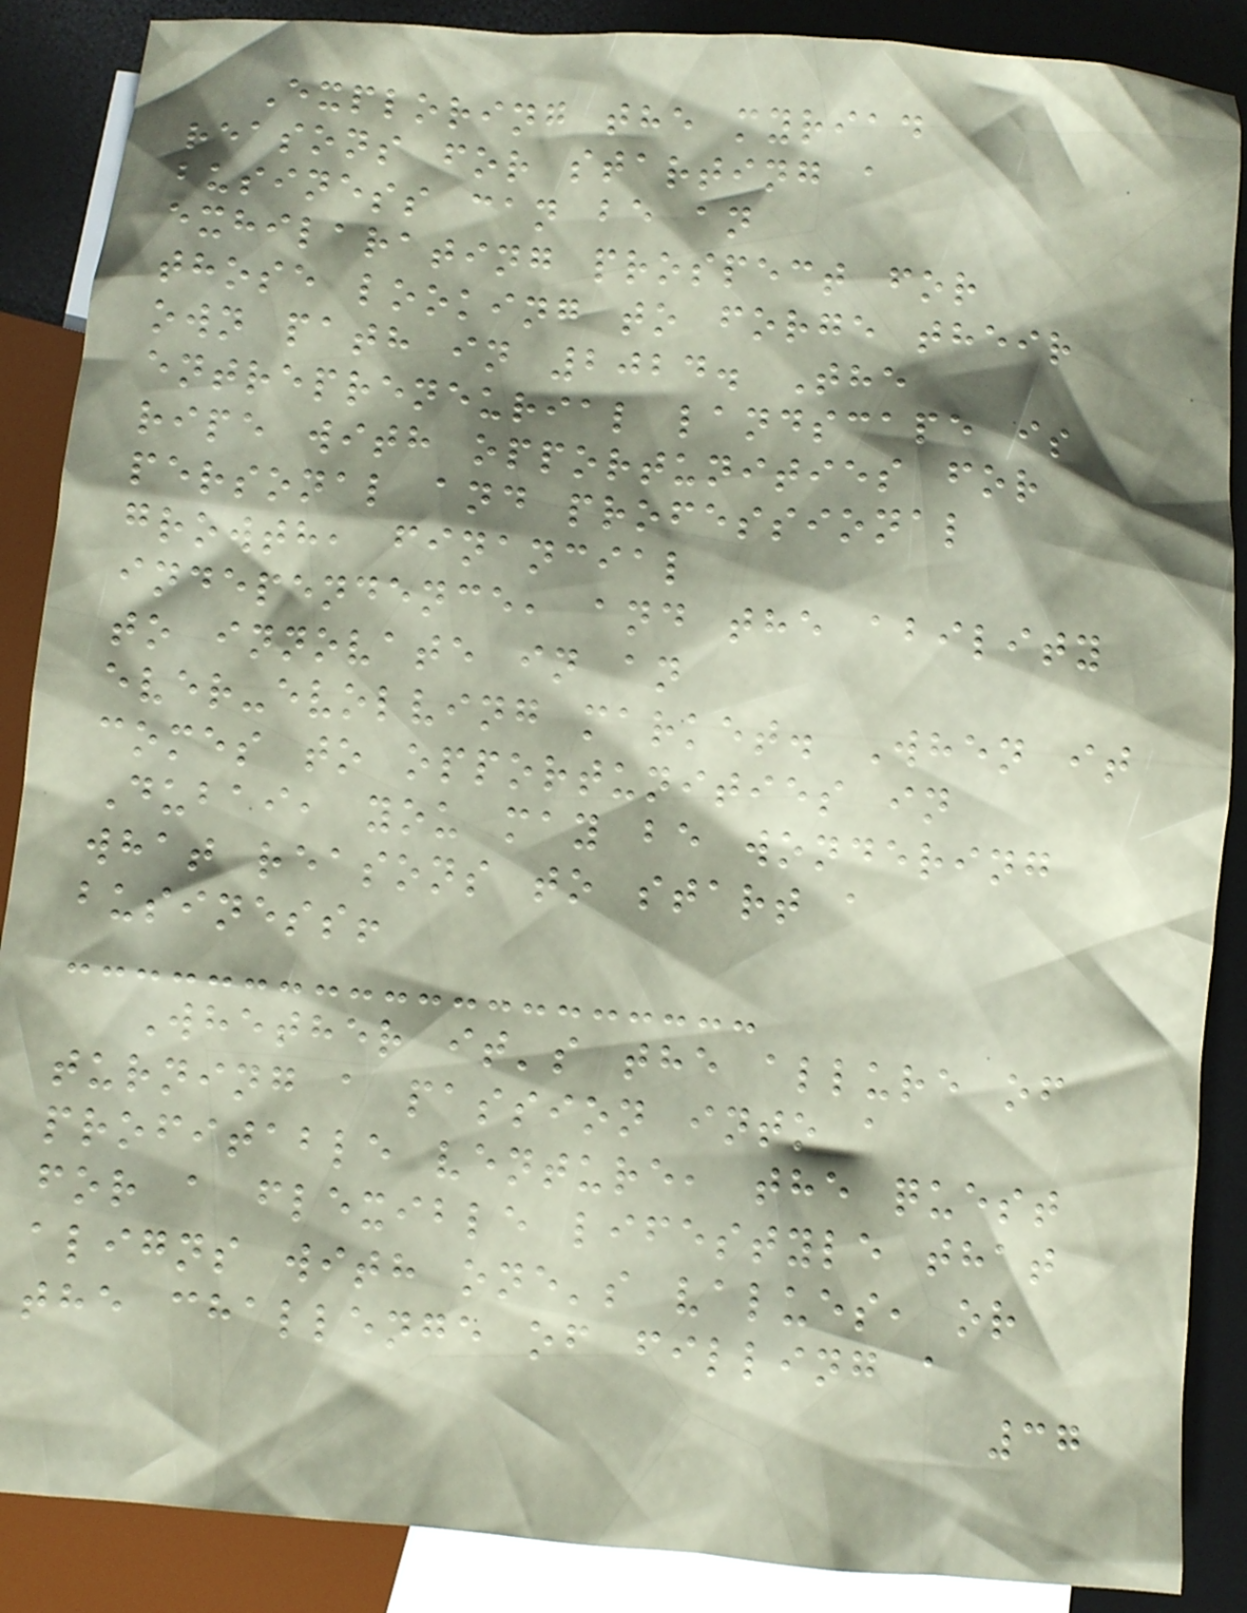Exploring the myriad
reasons for starting a
business can be an
exhilarating prospect for
those looking to forge their
own path in 2024. The
entrepreneurial landscape is
ripe with opportunities for
personal and professional
growth, financial
independence, and the ability
to innovate in an
ever-evolving market. When it
comes to opportunities in
Dubai, you may be wondering
what reasons to start a
business!
Whether it's the allure of
turning a passion into a
profitable venture, the quest
for a flexible lifestyle that
aligns with one's values, or
the challenge of filling a
37
